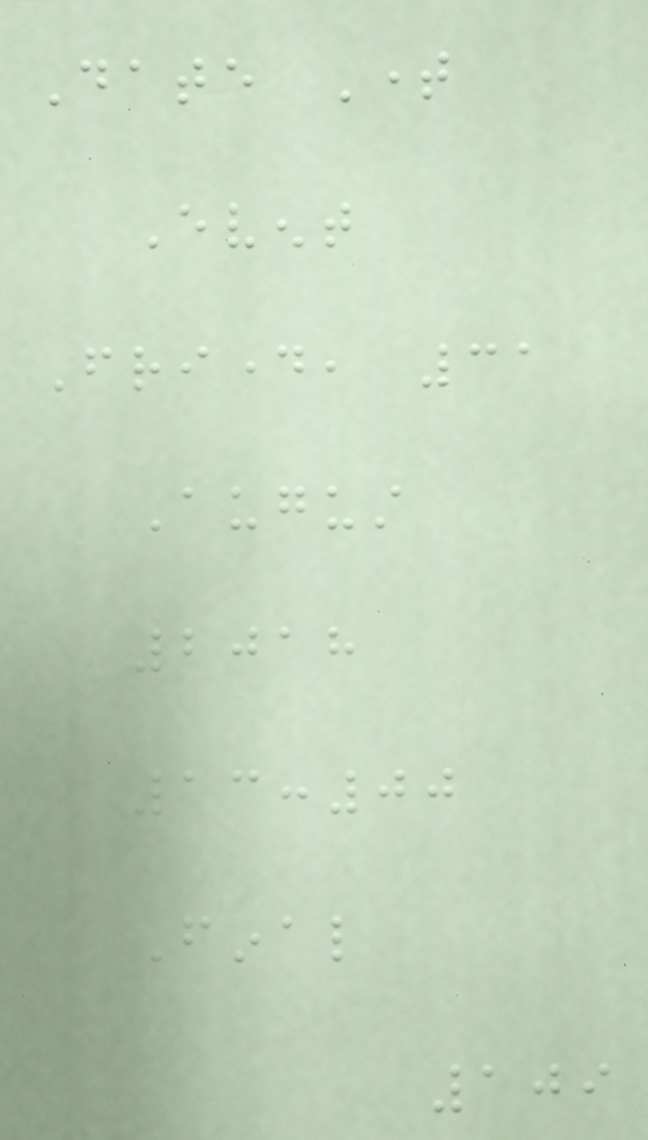Date Time
Event
Friday, 31
August
2018
13:00
Final
109
